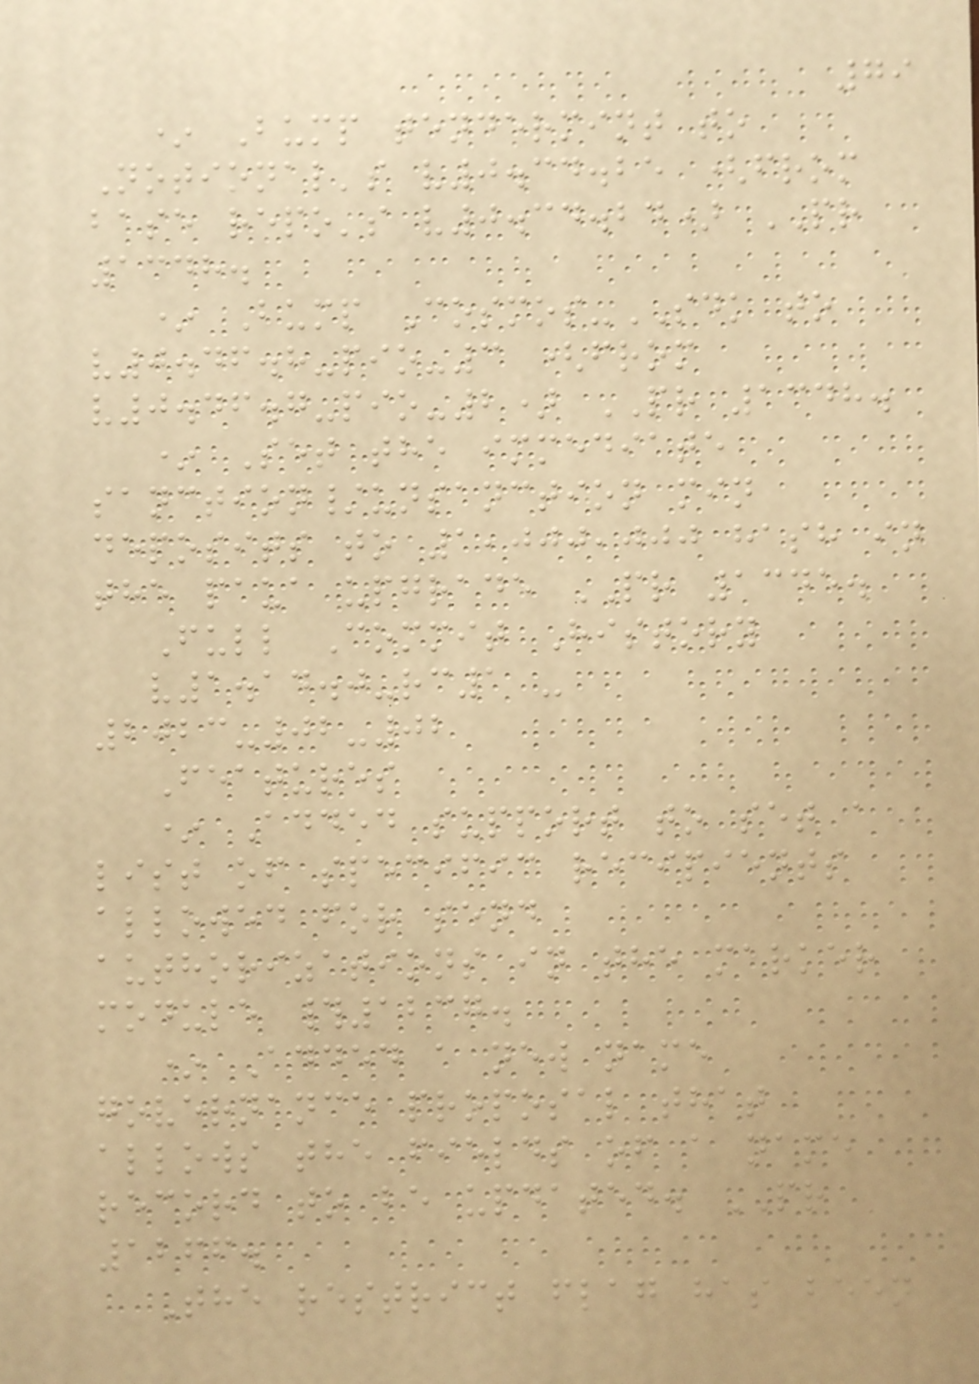79
* Bump tendermint to
Notional's v0.34.25 (from
base repo's v0.34.24) PR
1348.
* Bump Cosmos-SDK to
v0.46.8-pio-3 (from
v0.46.7-pio-2) PR 1348.
* Set the immediate
sanction/unsanction min
deposits to 1,000,000 hash in
the paua upgrade PR 1345.
Full Commit History
v1.14.0-rc1 -
2023-02-02
Features
* Added support to set a
list of specific recipients
allowed for send
authorizations in the marker
module #1237.
* Added a new name
governance proposal that
allows the fields of a name
record to be updated. PR
1266.
The restrict flag has been
